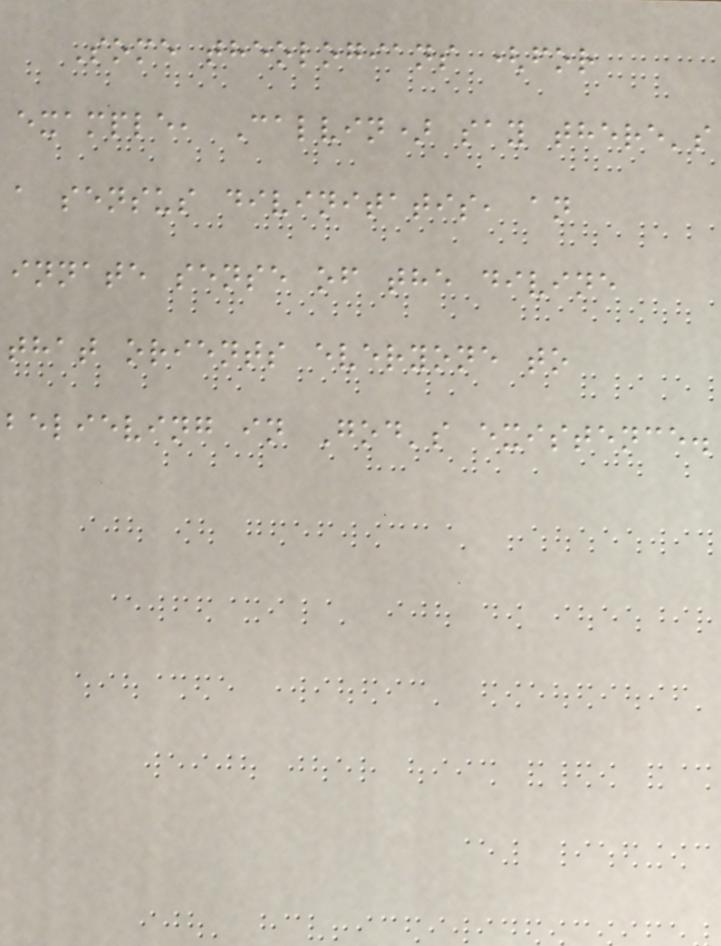Some theologians (for
example, Calvin) say there's
a sensus divinitatis, an
innate sense of the divine
that orients everyone to
believing in God's existence.
